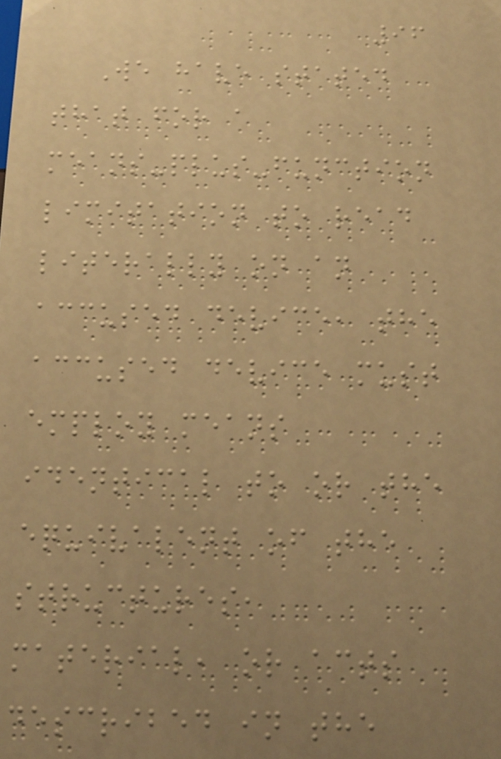96
We have stated
that for a
means-plus-function
limitation to read
literally on an
accused device, the
accused device must
employ means
identical to or the
equivalent of the
structures,
material, or acts
described in the
